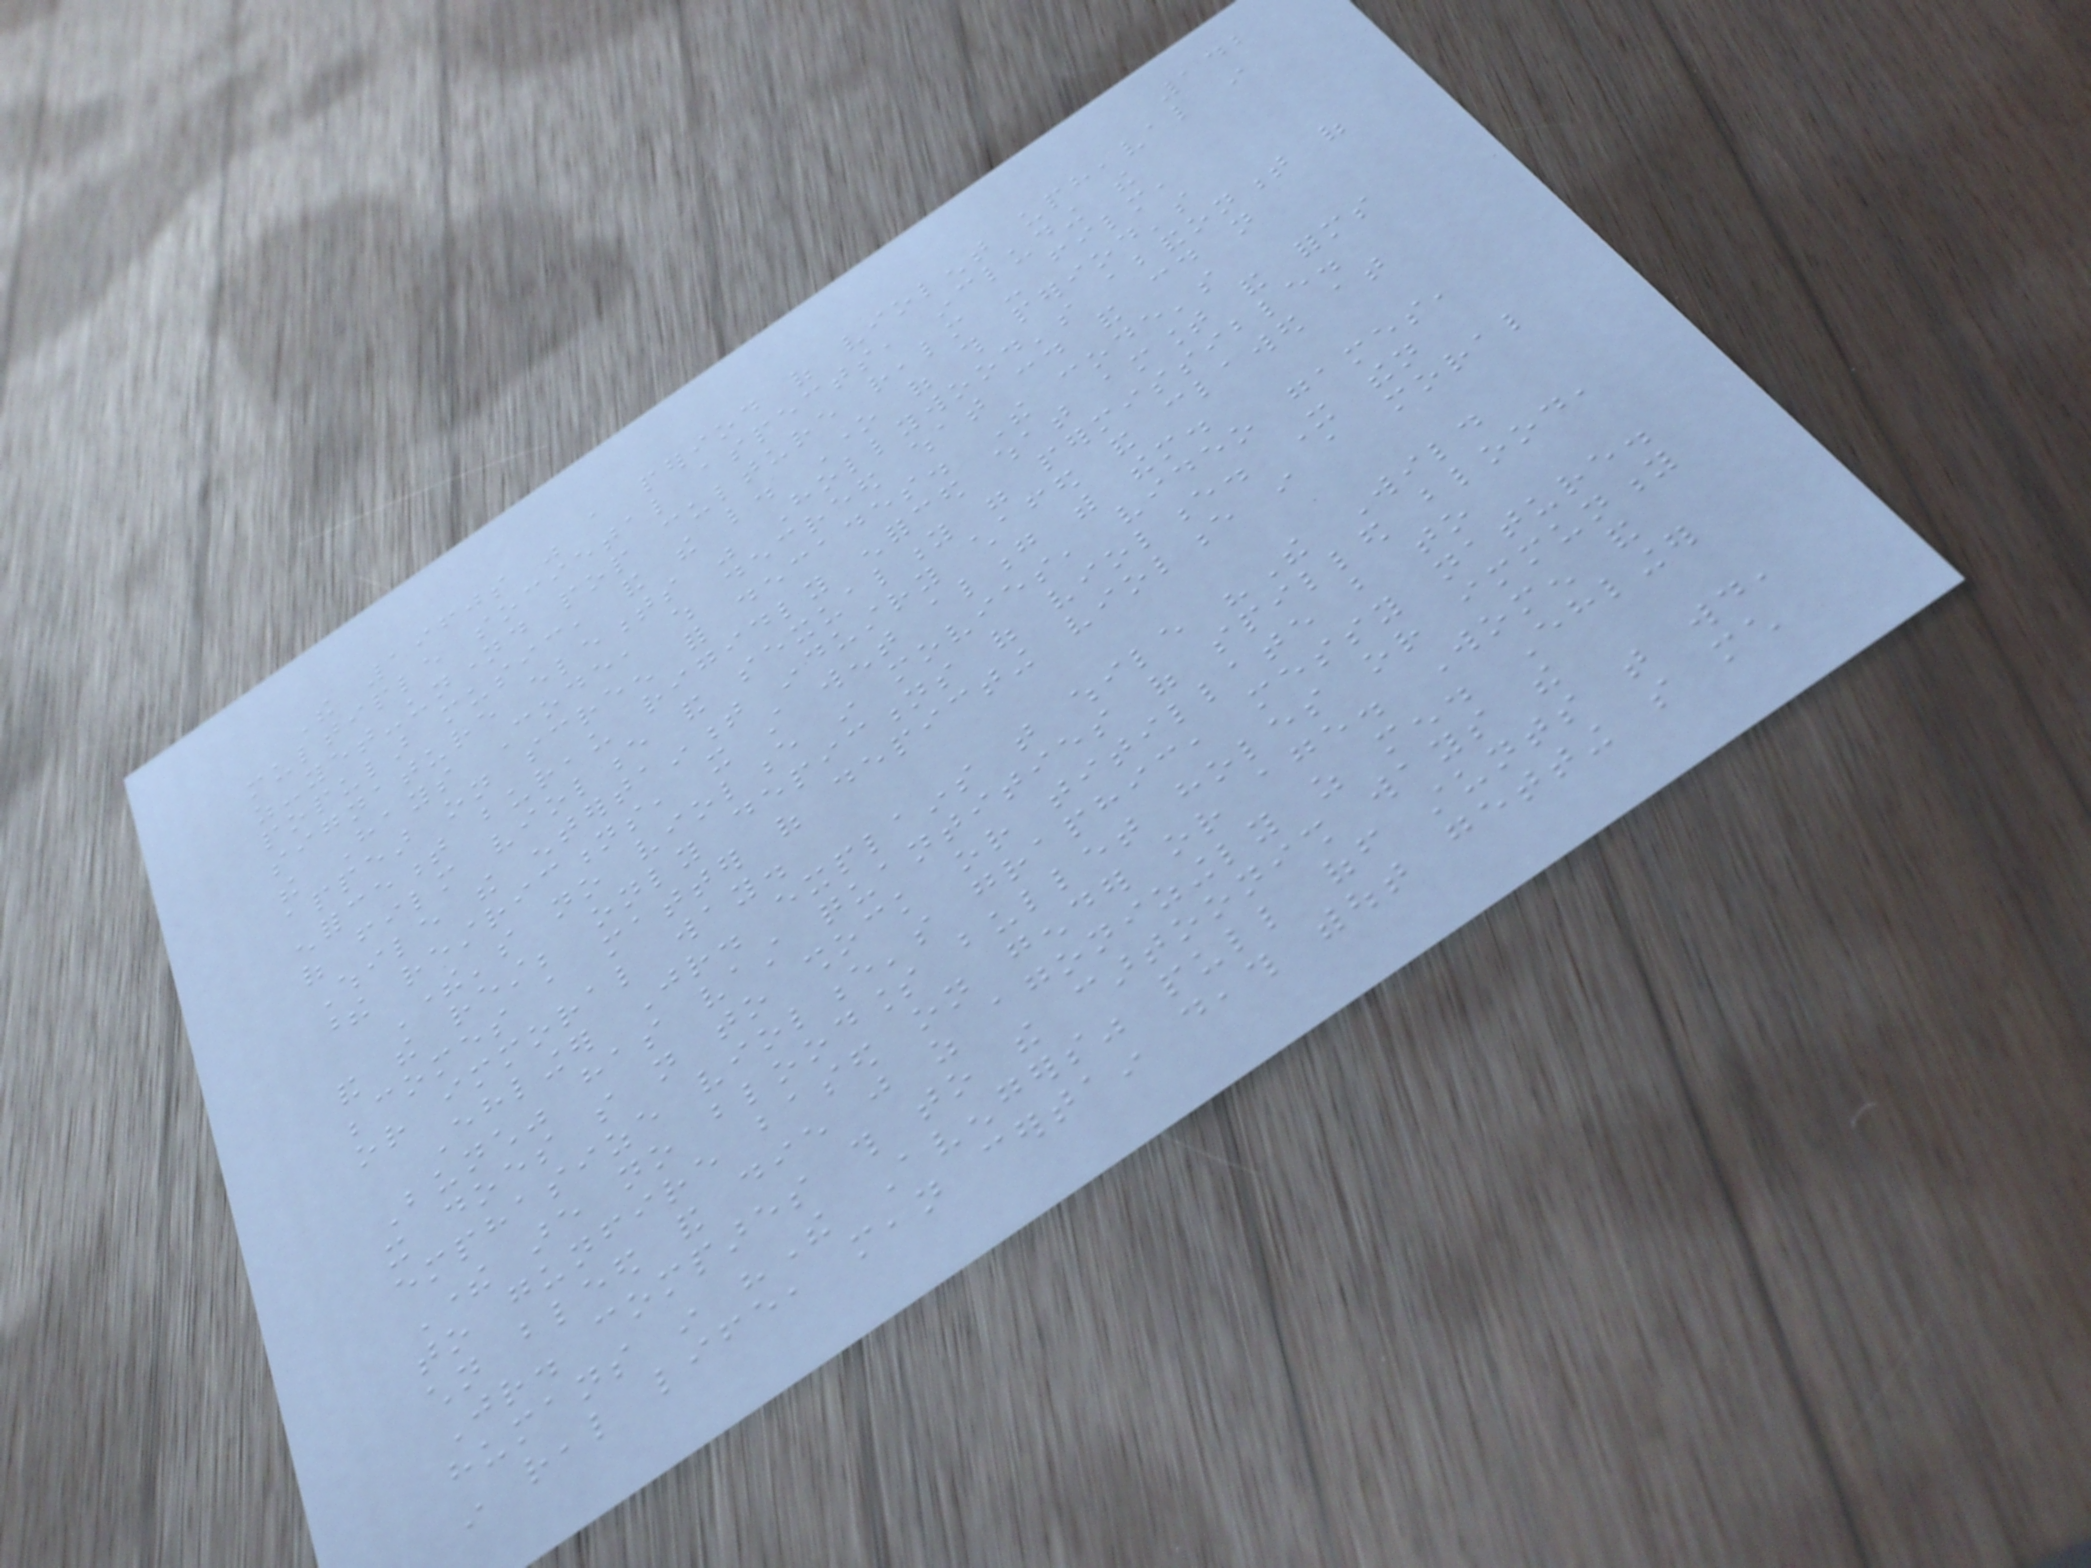142
The 1960s was a period of violent upheaval in
multiple societal aspects, including the
as-yet-unnamed pop culture realm - film,
popular music, and the like. One of this period's
signature elements was Hollywood's abandonment of
the Hays Code, which decreed what could and could not
appear on screen for decades. The code's
enforcement bureau rigidly enforced what amount and forms
of film violence and sexuality were permissible.
While the entertainment industry chafed and clawed at
these restrictions, it still went along with them.
There's no violence in movies, video games,
and the rest; only depictions of violence. It then
becomes a matter of depicting violence in a moral
or immoral way.
Ehlinger Jr. explains that while "The Wild
Bunch" has vast quantities of spilled blood,
it does so not to shock or titillate but to
emphasize violence's graphic, messy nature.
There are no bloodless bullet holes or immunity
to gunfire based on gender or age. Women and
children bleed and die just as agonizingly as men. Ehlinger
Jr. compares this to the cartoonish ways the
humans in "The Avengers" pull off stunts that would,
in real life, mean certain death without getting so much
